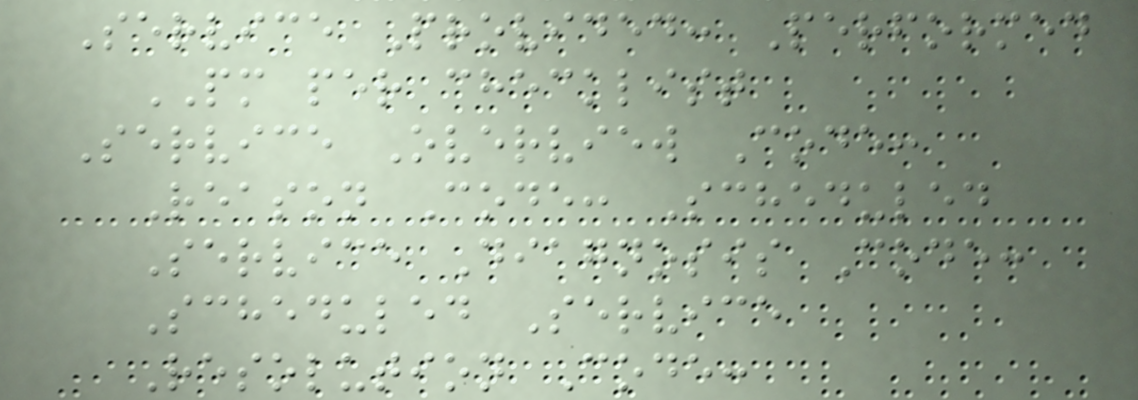Service Provided: Performed
PM per checklist
Service Overview Code:
Reason Code: Scheduled
Service Diagnosis Code:
Scheduled Service
Resolution Code:
